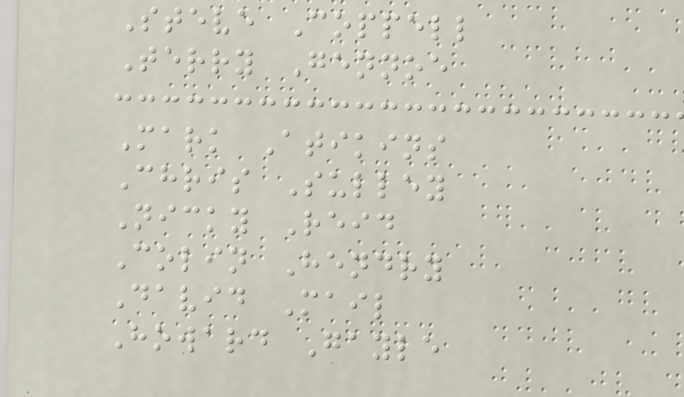Steve Coppell
Terry Gennoe
Mark Atikins
Chris Sulley
Nicky Reid
Colin Hendry
David Mail
Howard Gayle
